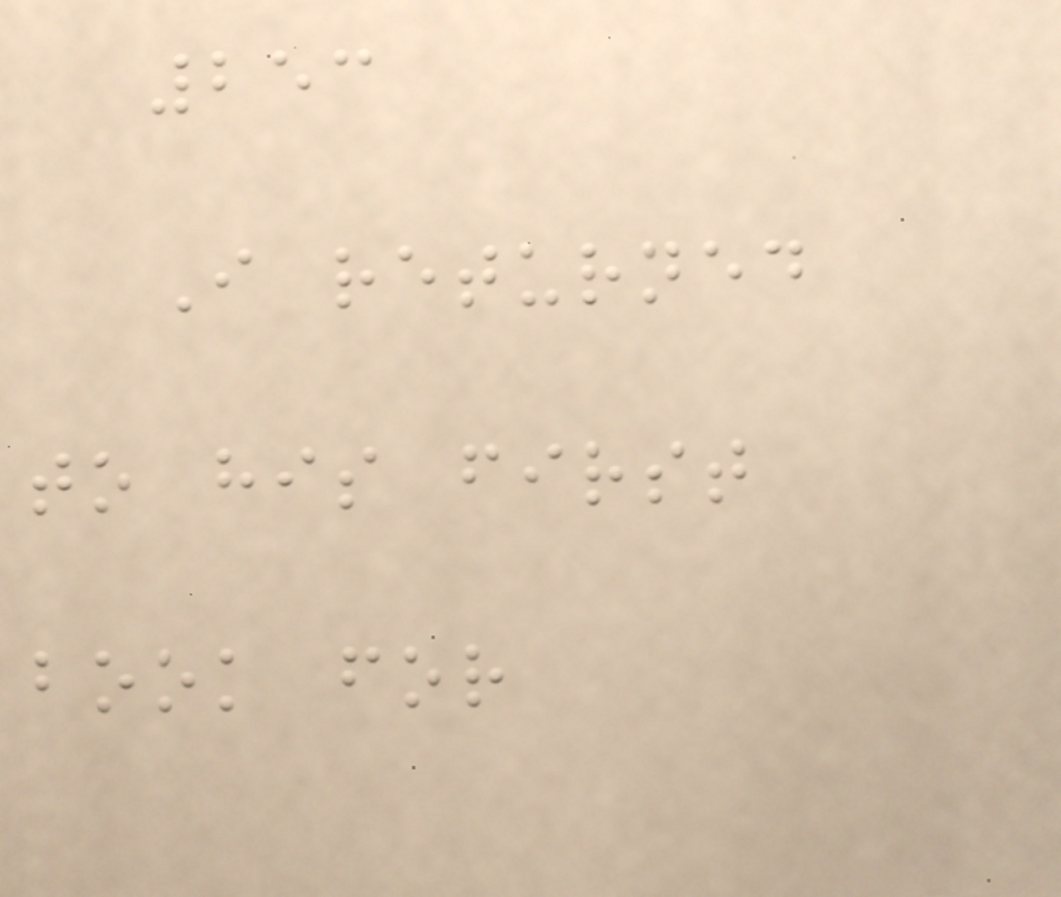253
I returned
to his first
book for
